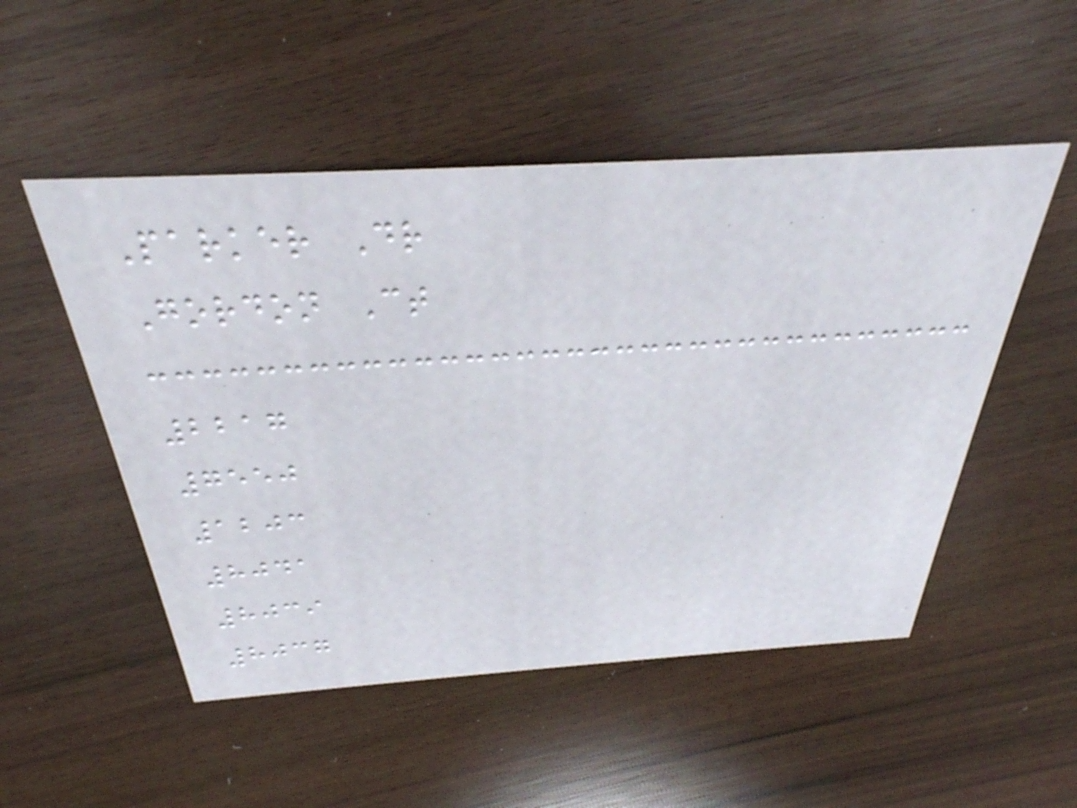Parker Dr
Gordon Ct
2217
7550
1203
8041
8039
8037
